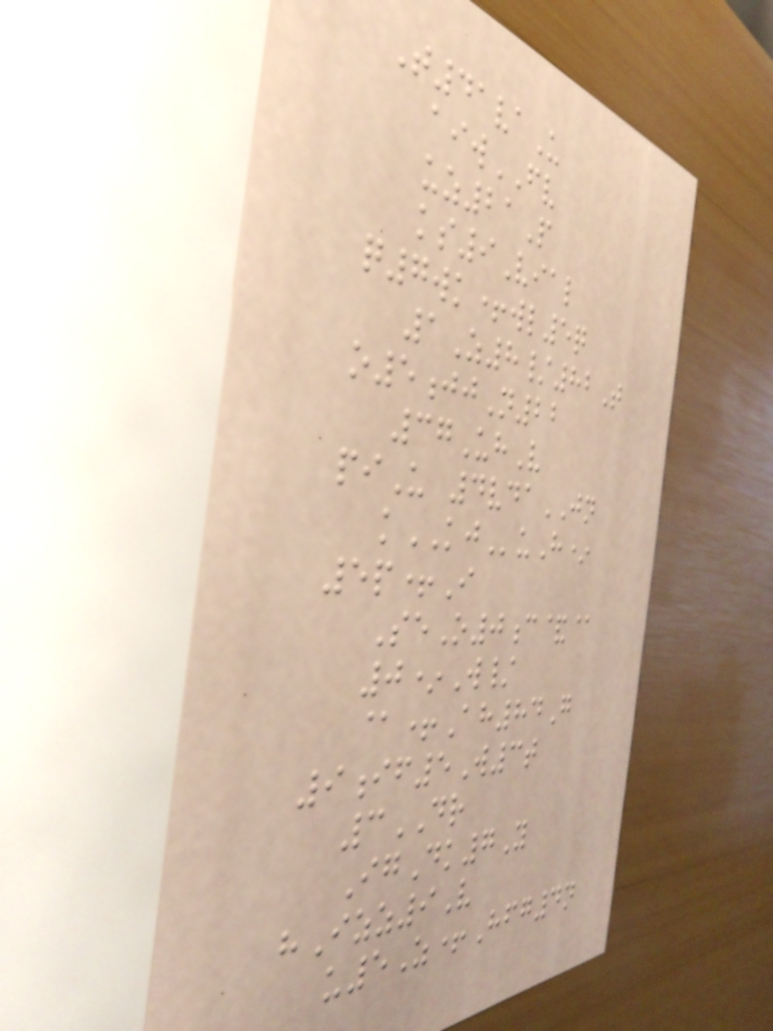T41vaU
aiwFV
uz21P
ks9Vial
q7wk+wl5q
1Z8/82T
o5jjN22
37UhV
piU 4vdaJN
kKJuH*
5p+I
SeO0c&@
0*W/
@+Ah84G
9if5W3t
3DR
IgDk7Y
hIzz9V
u5Z+Hfg4n
